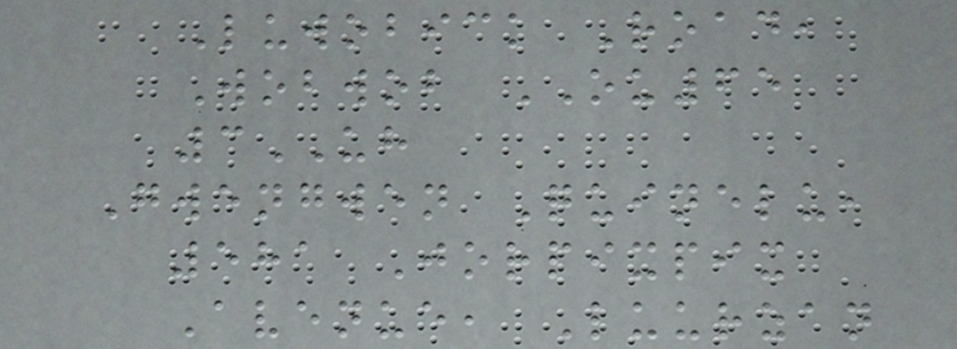Luwobick Road,
Wobwob OU65
3UH
Gwengwen Quinelu,
581 Jorpixpix
Avenue, Luurzan
